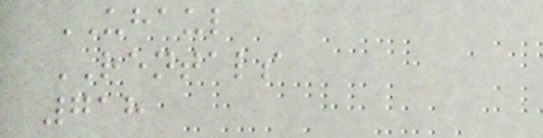UHAUL
RENTALS
718
